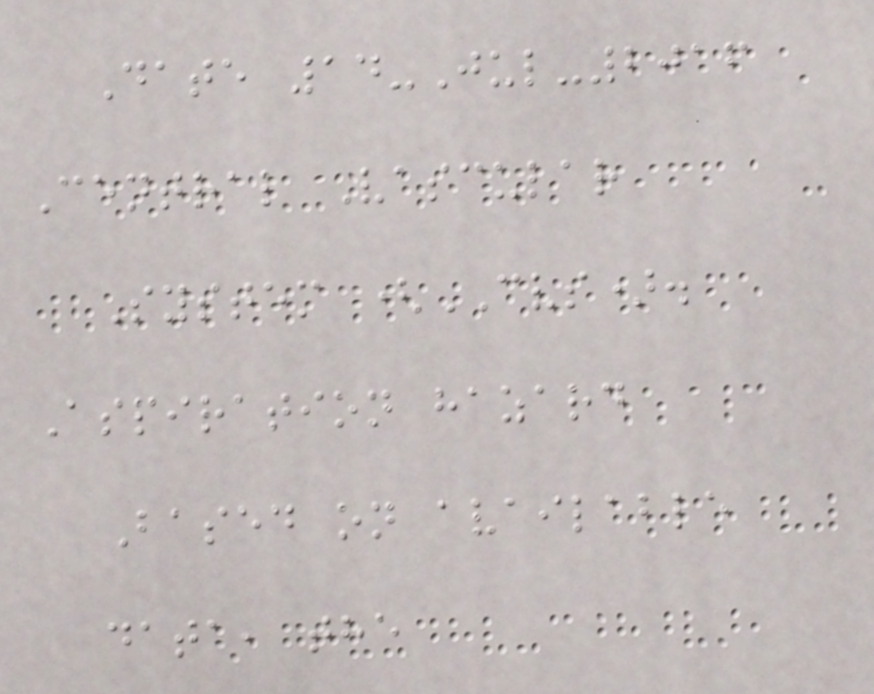Date 14-Jul-2016
Central Vascular
System (CVS).
Aspiration hazard
Based on available
data, the
